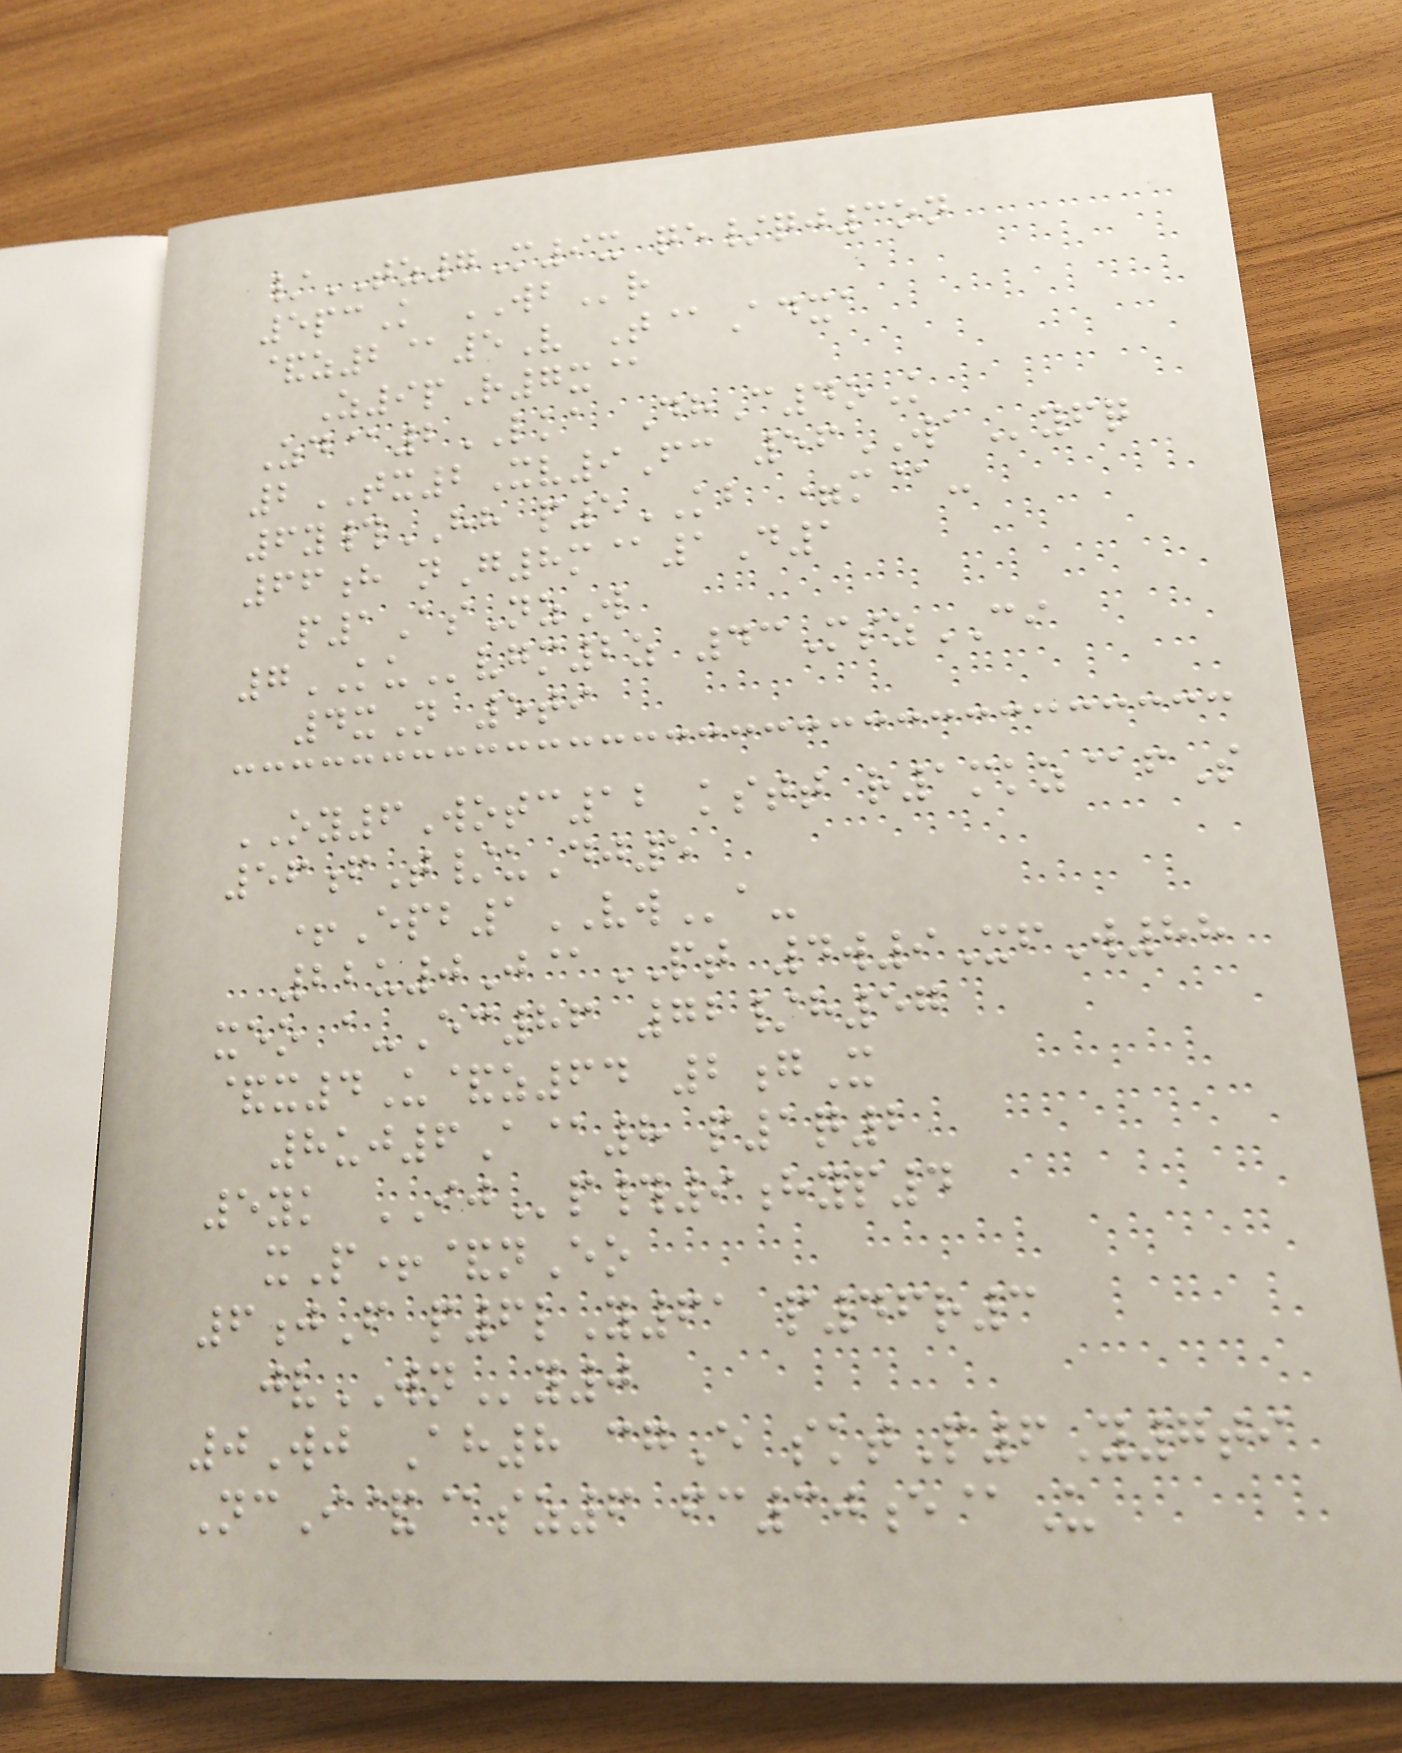/TZ7M9x qe/qj3on
5pcK WBr
&z2@5V T@Adxa
Z9pR7x@
Zd@2LKA DhC4oK
2TX2Xv9Fc 56WAyfq
6y#HH p5KB =m@-
66h nG8m@1D1
p1AsNzW
7KUvgm2z 43MszCI
4xN 5ti
OY6Wotc12 kstt r1mkz@fS
56fT/uDj5
+Epb1VWa-
22u0J@PT 4w9XfW88
xeo a-Ec86 72/h57
&x4U&z64 2gX
8uj6A@8 p1q2
5yk IJp#9hyp4
xP+&nEo
6jF p6lY61 p46r3
jvWNy0
0Wj Ah8 cgE sktP6Y7ti
NcI&@sz6 fc30e@U
